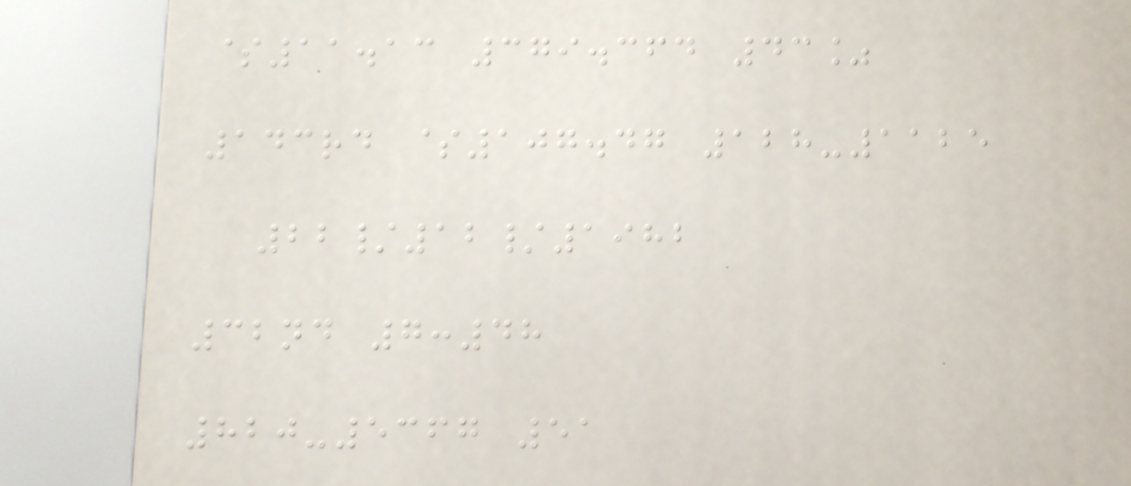$11.13 379.364 43%
143rd $107.47 128-1125
22/12/1982
32nd 7:48
820-5367 51
